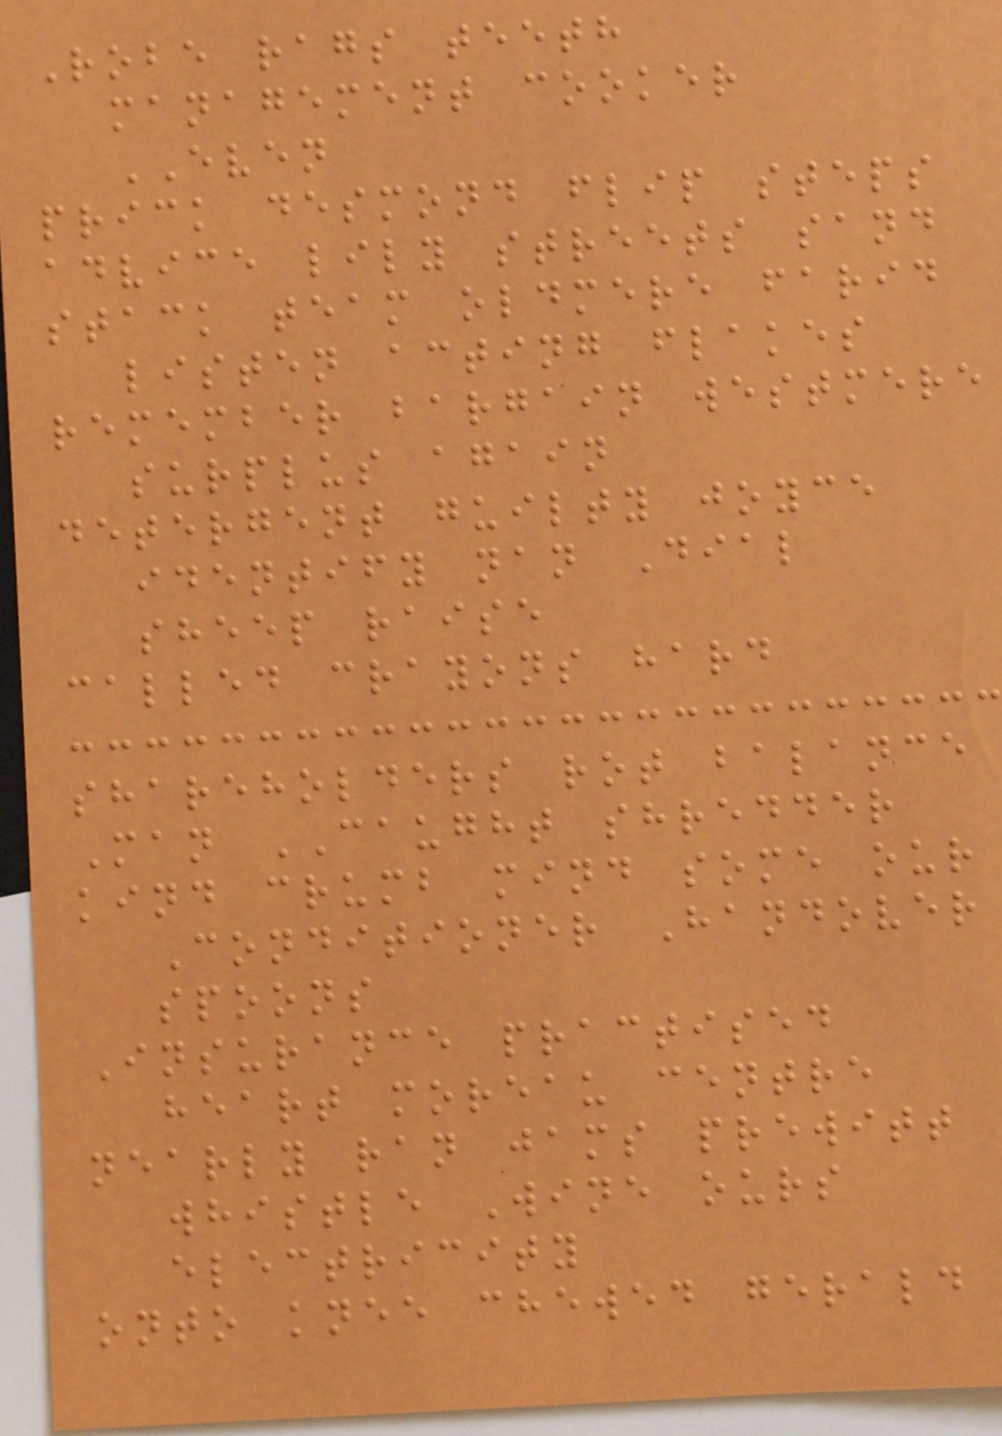Robe rags teeth
management cooker
EVEN
prick desmond flip steps
advice lily streets sand
stack team oldmere farid
listen acting flakes
remember bargain westmere
surplus again
detergent guilty joyce
identify nan Dial
sheep raise
called crayons hard
shareholders rot balance
Man CAUGHT shredder
kind crumb mind some our
Conditioner Handover
spoons
Insurance practised
heart moreau centre
nearly ran jams prewitt
whistle Wine ours
electricity
onto knee chewed gerald
